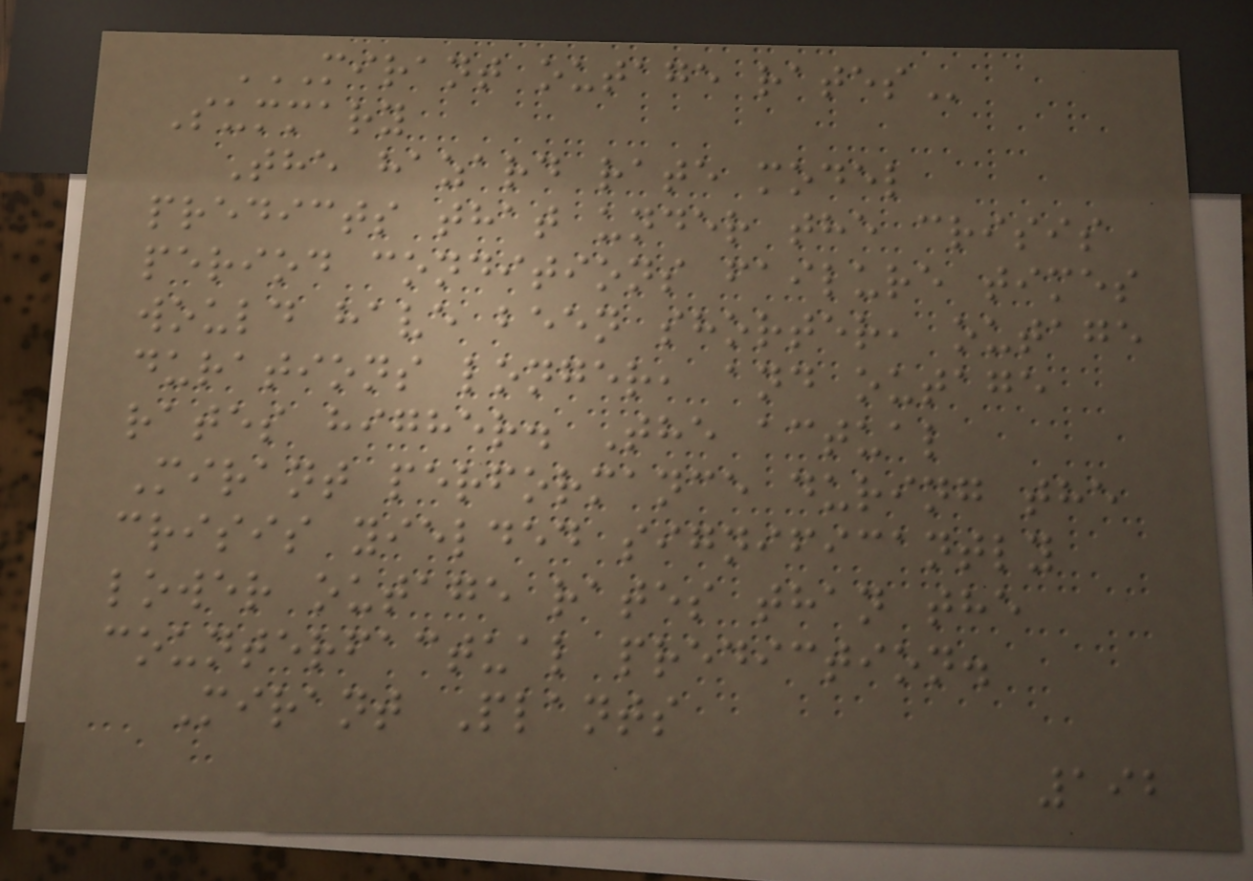MIRANT OUTAGE RATES
Summary
The hazard rate model
predicts that under the crisis
period conditions failure times
would have been shorter, outage
durations longer, and outage
rates higher. The actual
Mirant performance during the
crisis yielded significantly
lower outage rates than the
counterfactual prediction.
Mirant Plants
192
